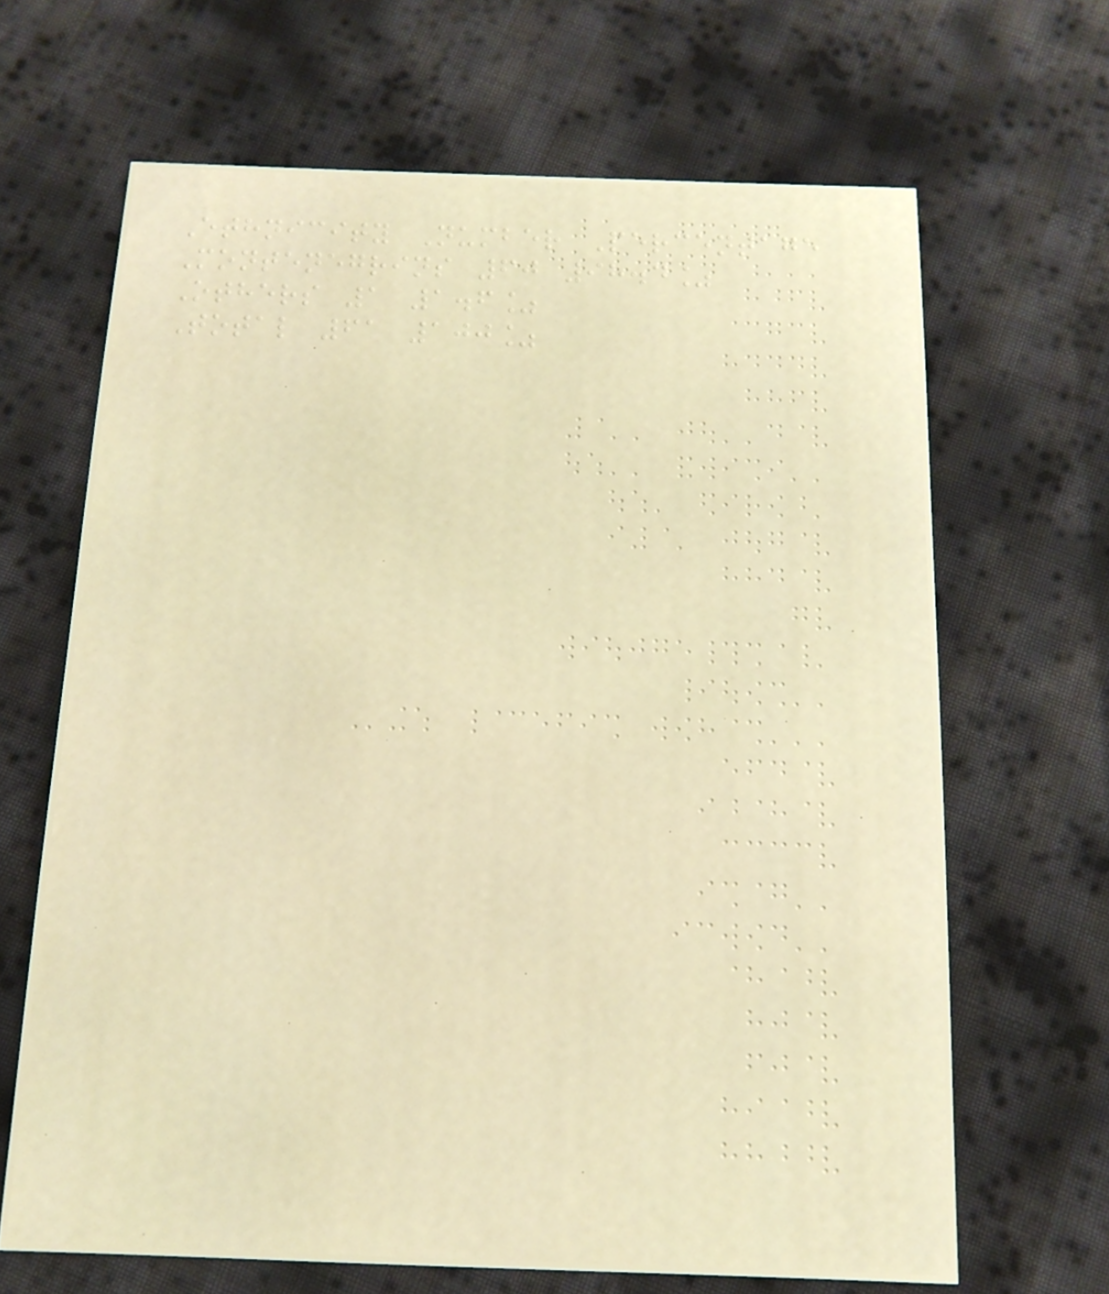Ethnicity Number Percentage
Montenegrins 60 98.4%
Others 1 1.6%
Total 61 100%
